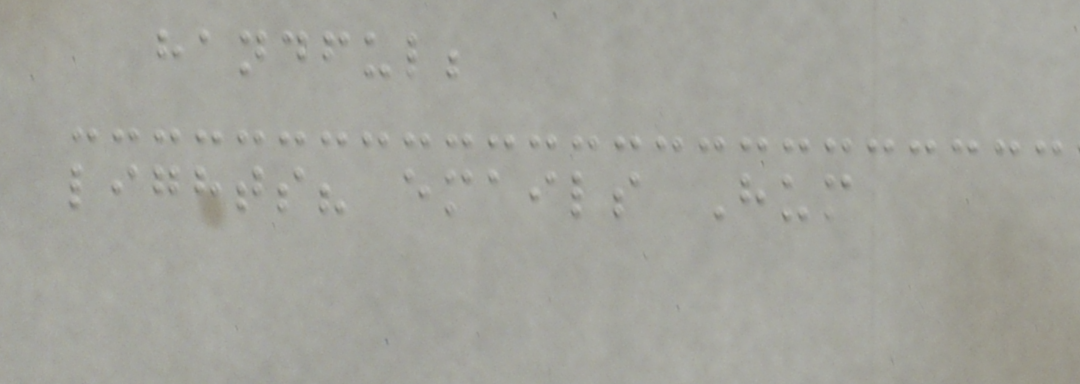handful;
lights? emails Hum
